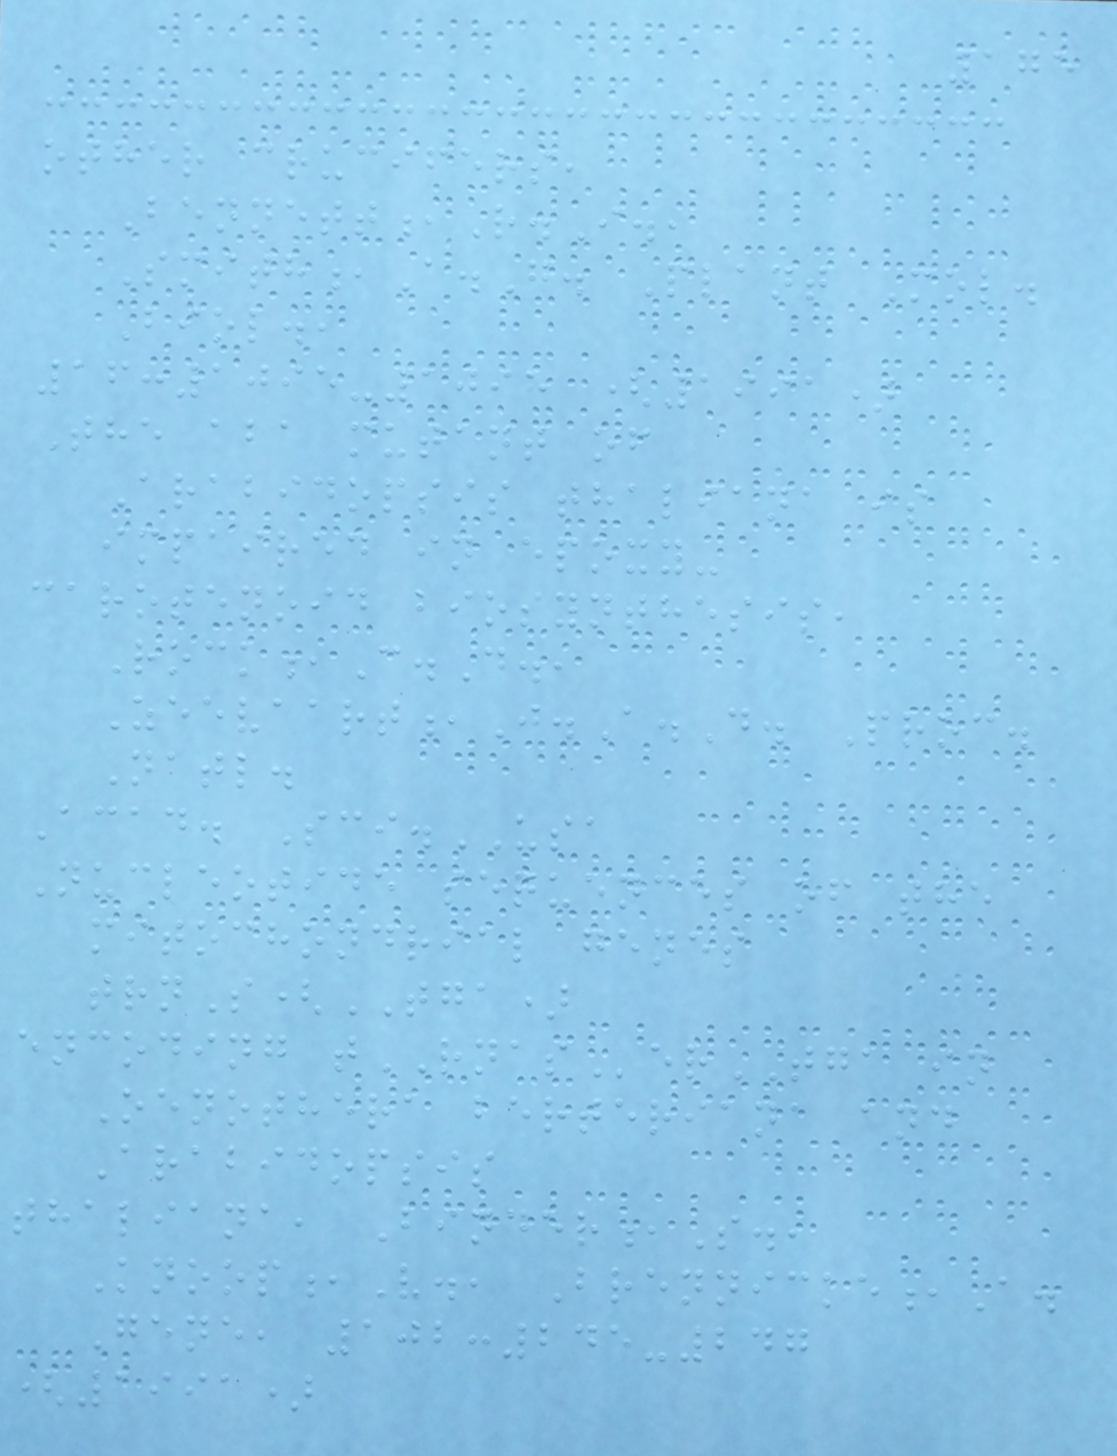175
other crucifers,
Bennett,R.I.,
Smith,A.G. Plant Mol.
Biol.,
16:1095-1098 (1991)
The aba mutant of
Arabidopsis thaliana is
impaired in epoxy-
carotenoid biosynthesis,
Rock,C.D.,
Zeevaart,J.A.D. Proc.
Natl.
Acad. Sci.USA
Nucleotide sequences of the
mitochondrial genes
trnS(TGA)
encoding tRNASerTGA in
Oenothera berteriana and
Arabidopsis
thaliana, Binder,S.,
Knoop,V., Brennicke,A.
Gene, 102:245-247
(1991)
